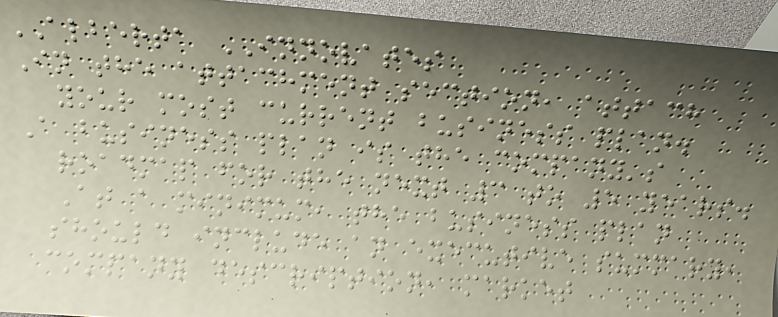ALBERTA INNOVATES
In the attachment section, attach
your most current business plan.
A business plan is the company's
roadmap for the next 3 to 5 years.
At a minimum, the business plan
should include an executive summary,
company description, market
